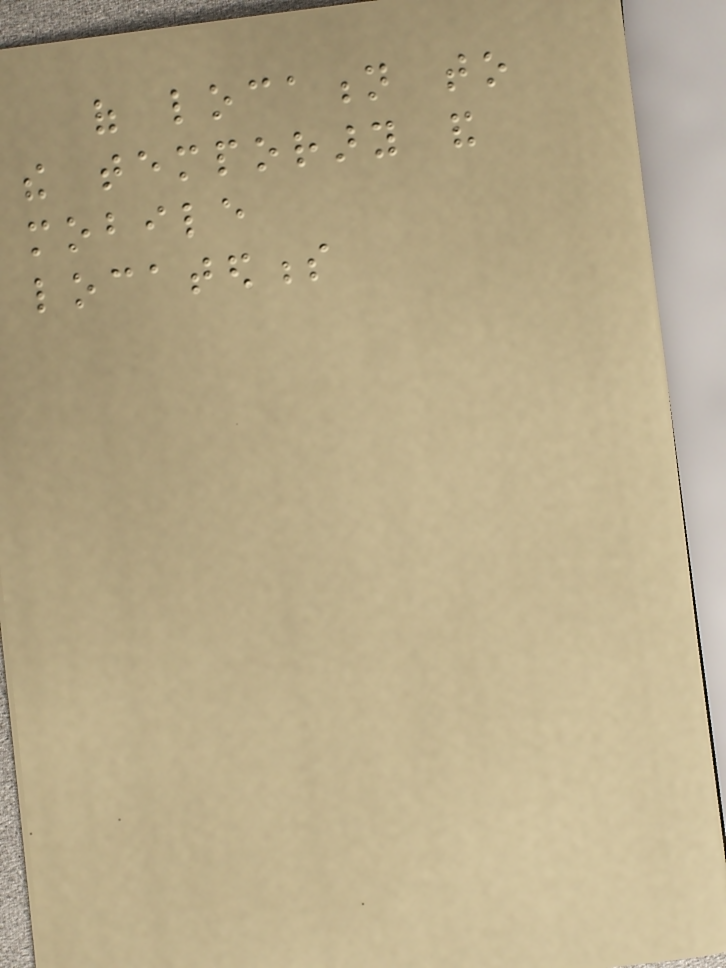of location to
the temporary and
mobile
locatedness
